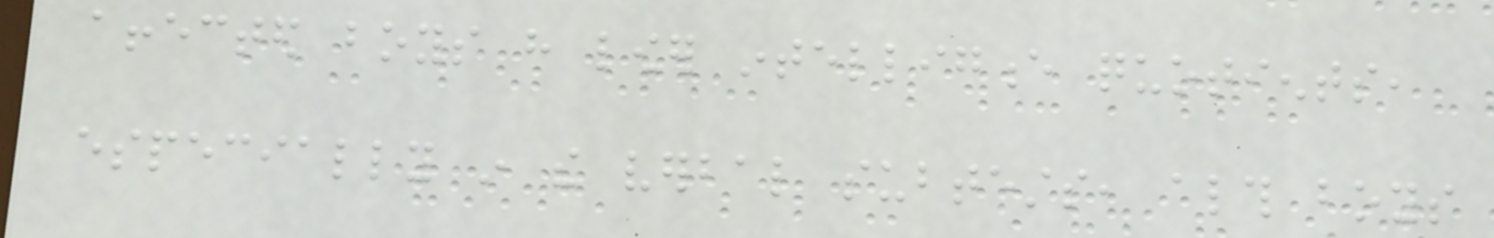affected boys have lower intelligence quotients,
especially in the verbal subtests, although boys
